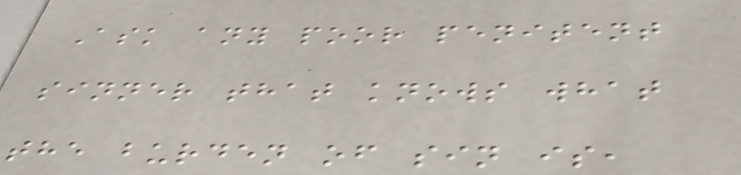Ask any poor penitent
sinner that knows what
the burden of sin is,
